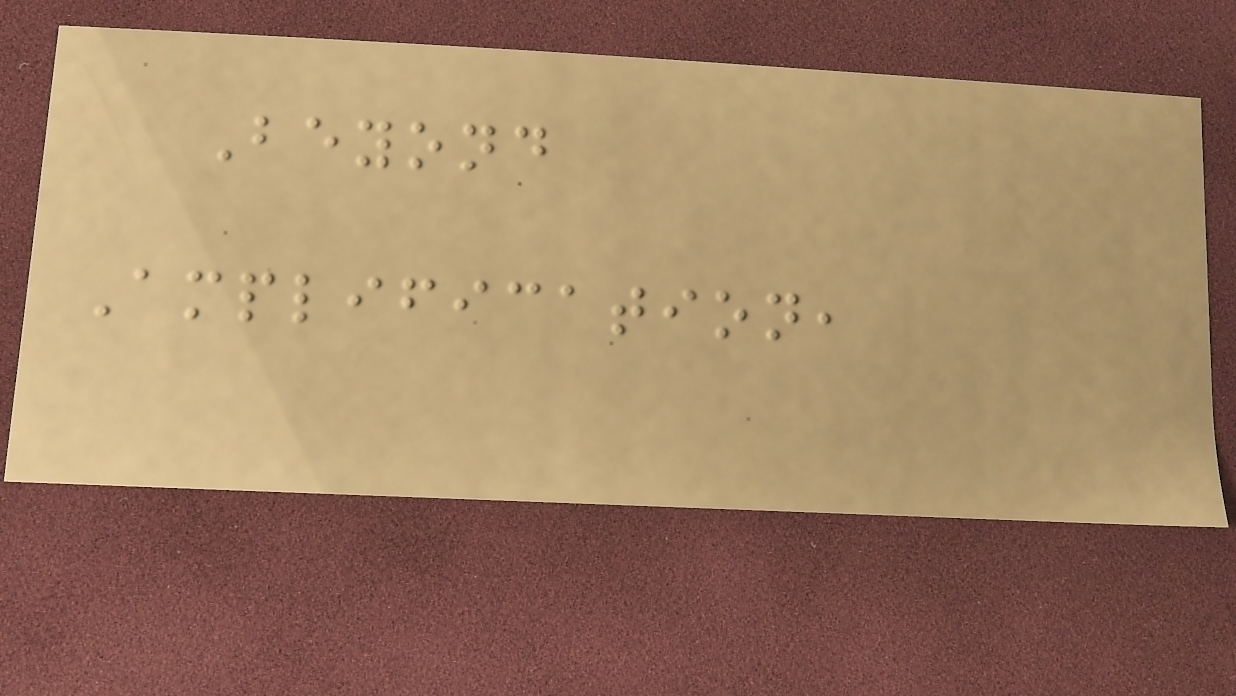Beyond
Amplification,
